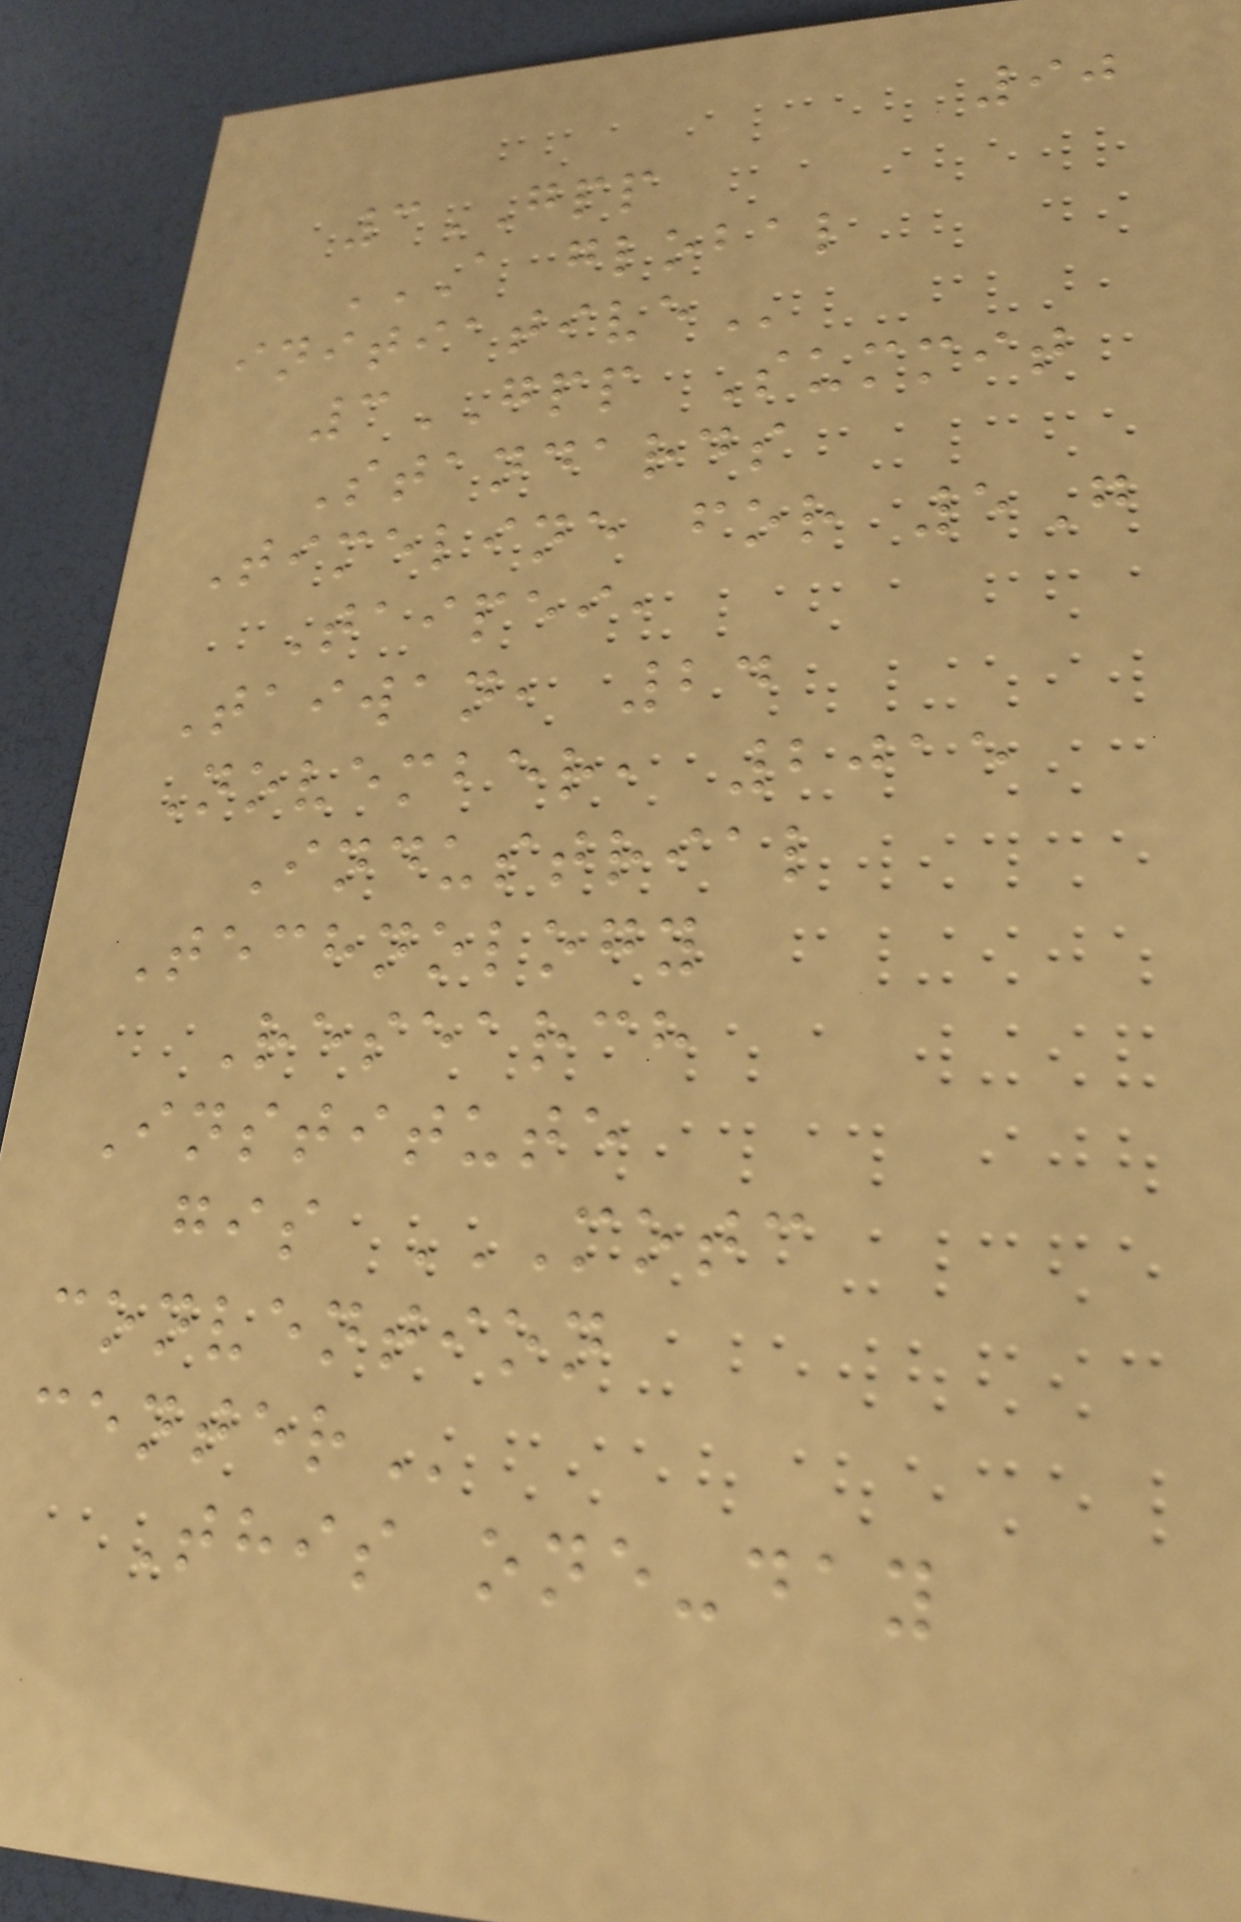90
3GPP
A GLOBAL
INITIATIVE
3GPP Summit
Standards
Timeline for 5G
Taipei,
Taiwan, 24
November, 2015
Industrial
Technology
Research
Institute
gis MOTC
CONVENTION
CENTER
This one-day
